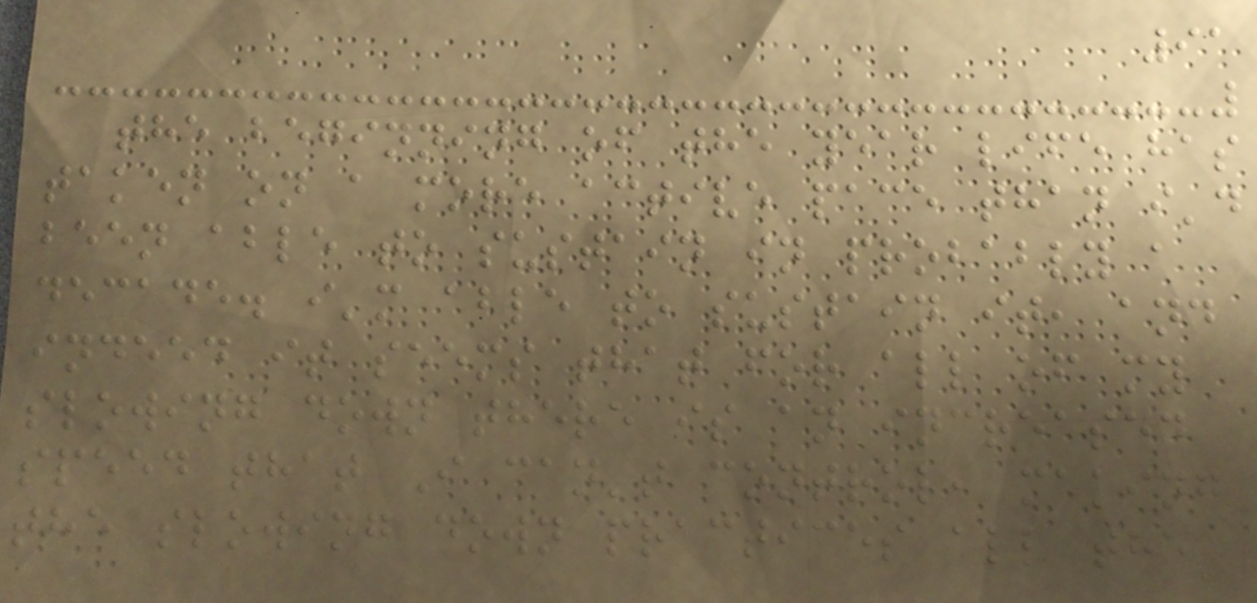91
the beginning of the year life has
taken on a more active pace than i'd
been able to sustain in probably a
decade. i'm able to sustain it, and
indeed it seems that for all of my
slowing down there is an increased
speed that I can't control, making
the slowing down practices all the
